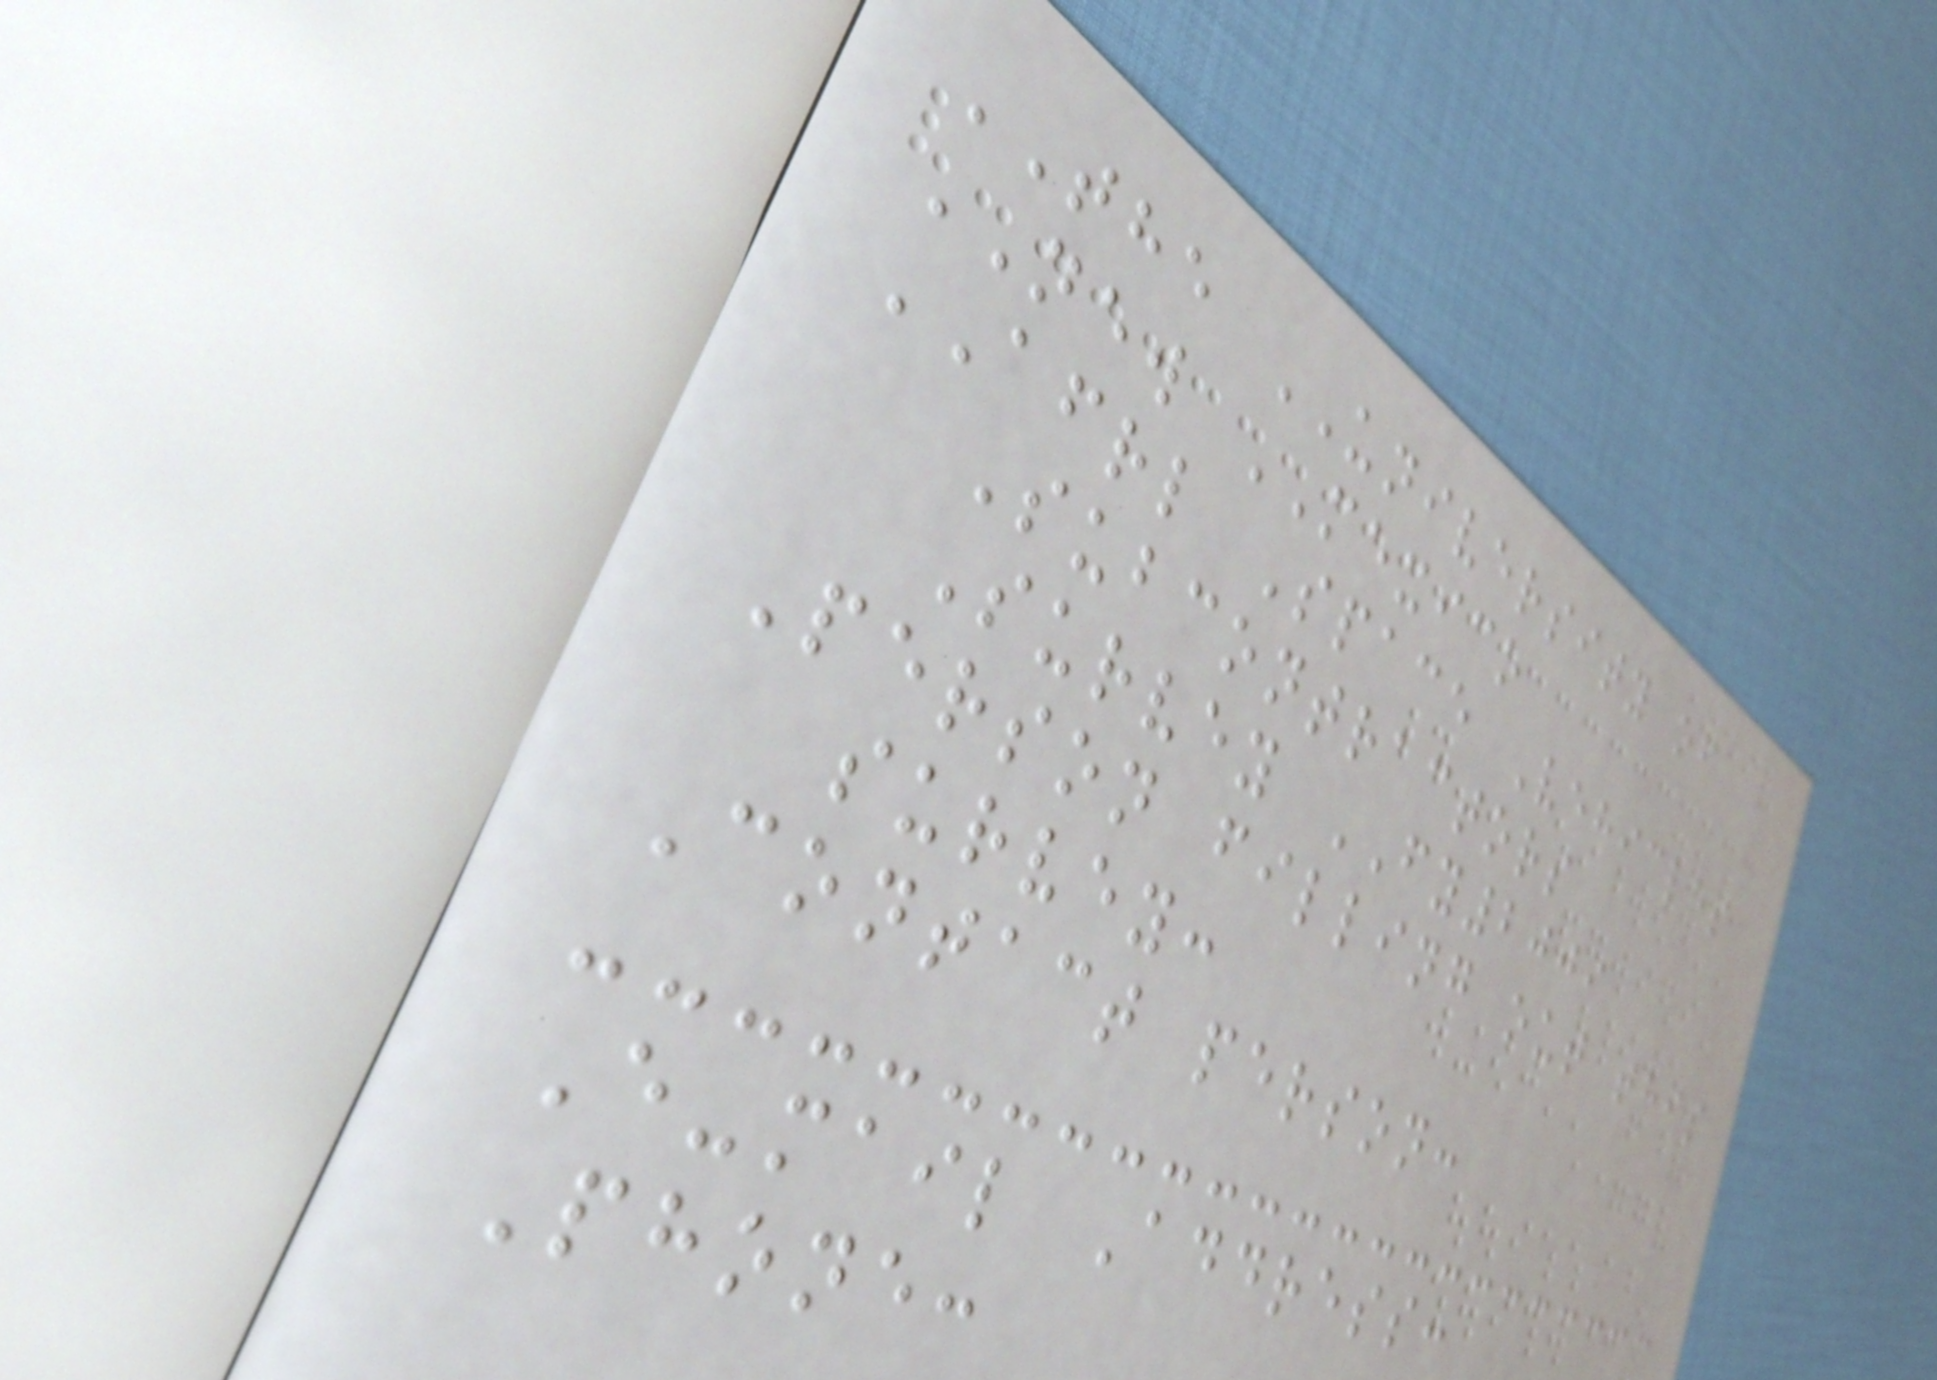THE UNIVERSITY of
NEW MEXICO
AFRL Space Vehicles
Subcontractors
Survey FY2009
Person filling out this
survey:
Contact person:
E-mail Address:
Phone:
